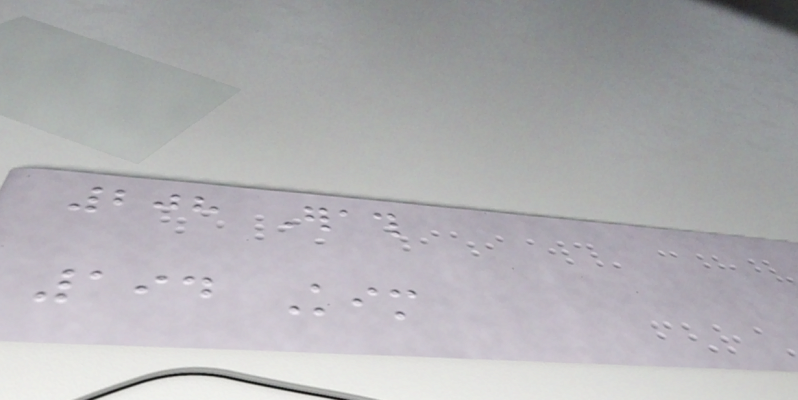208 Erath
194 Kim
